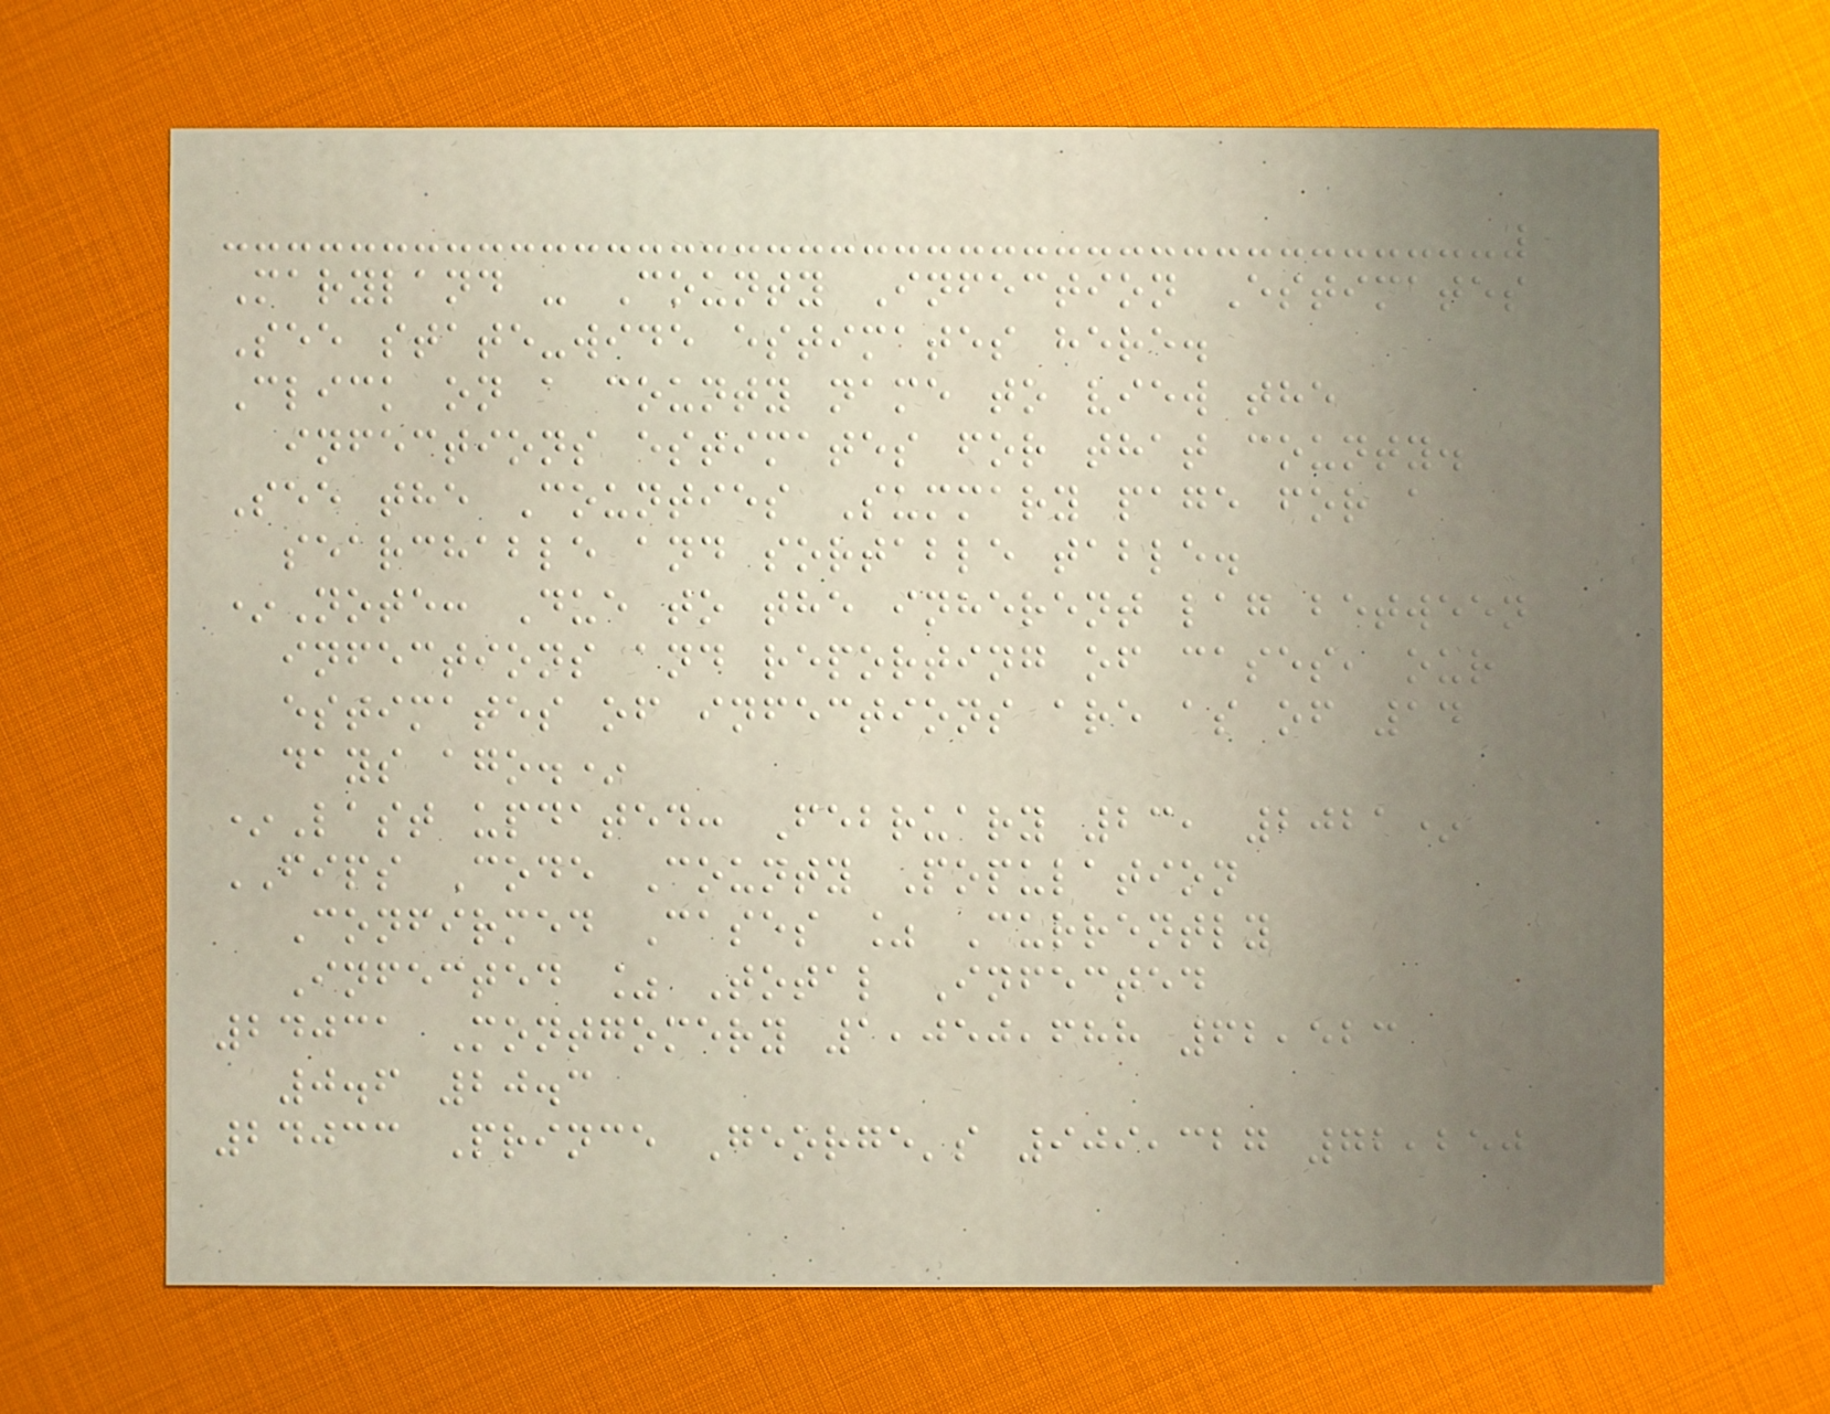Maryland - County Infection Estimates
See state-wide estimates here.
Click on a county name to view the
infections estimates for that county.
See the Counties Summary page for a
searchable and sortable table.
*Note: Due to the inherent lag between
infections and reporting of cases, our
estimates of infections are as of 14
days ago.*
*Last updated: February 23, 2021*
FIPS Code County Population
Confirmed Cases % Currently
Infected % Total Infected
24031 Montgomery 1,050,688 62,523
0.6 20.3
24033 Prince George's 909,327 72,250
